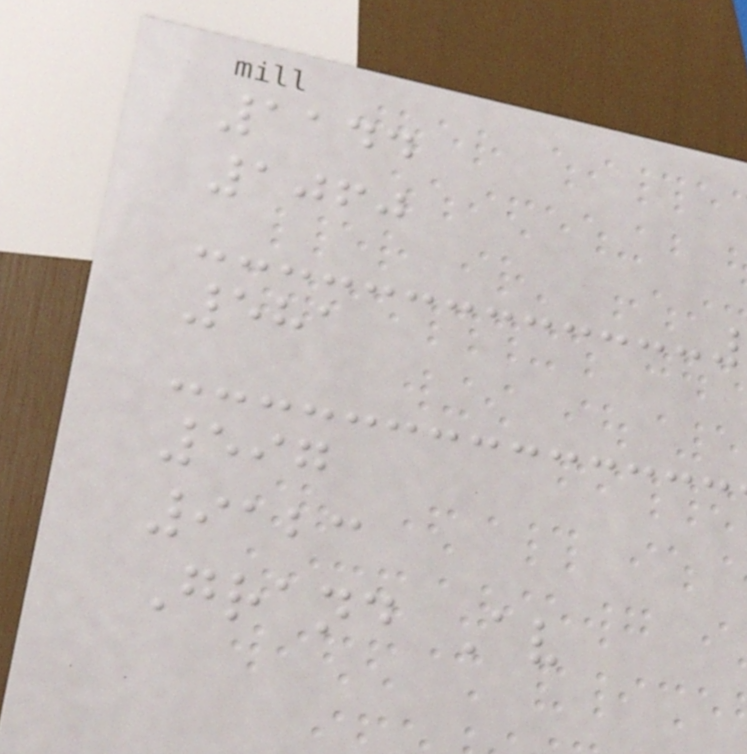1144
1060
581
597
9123
Grand Av
